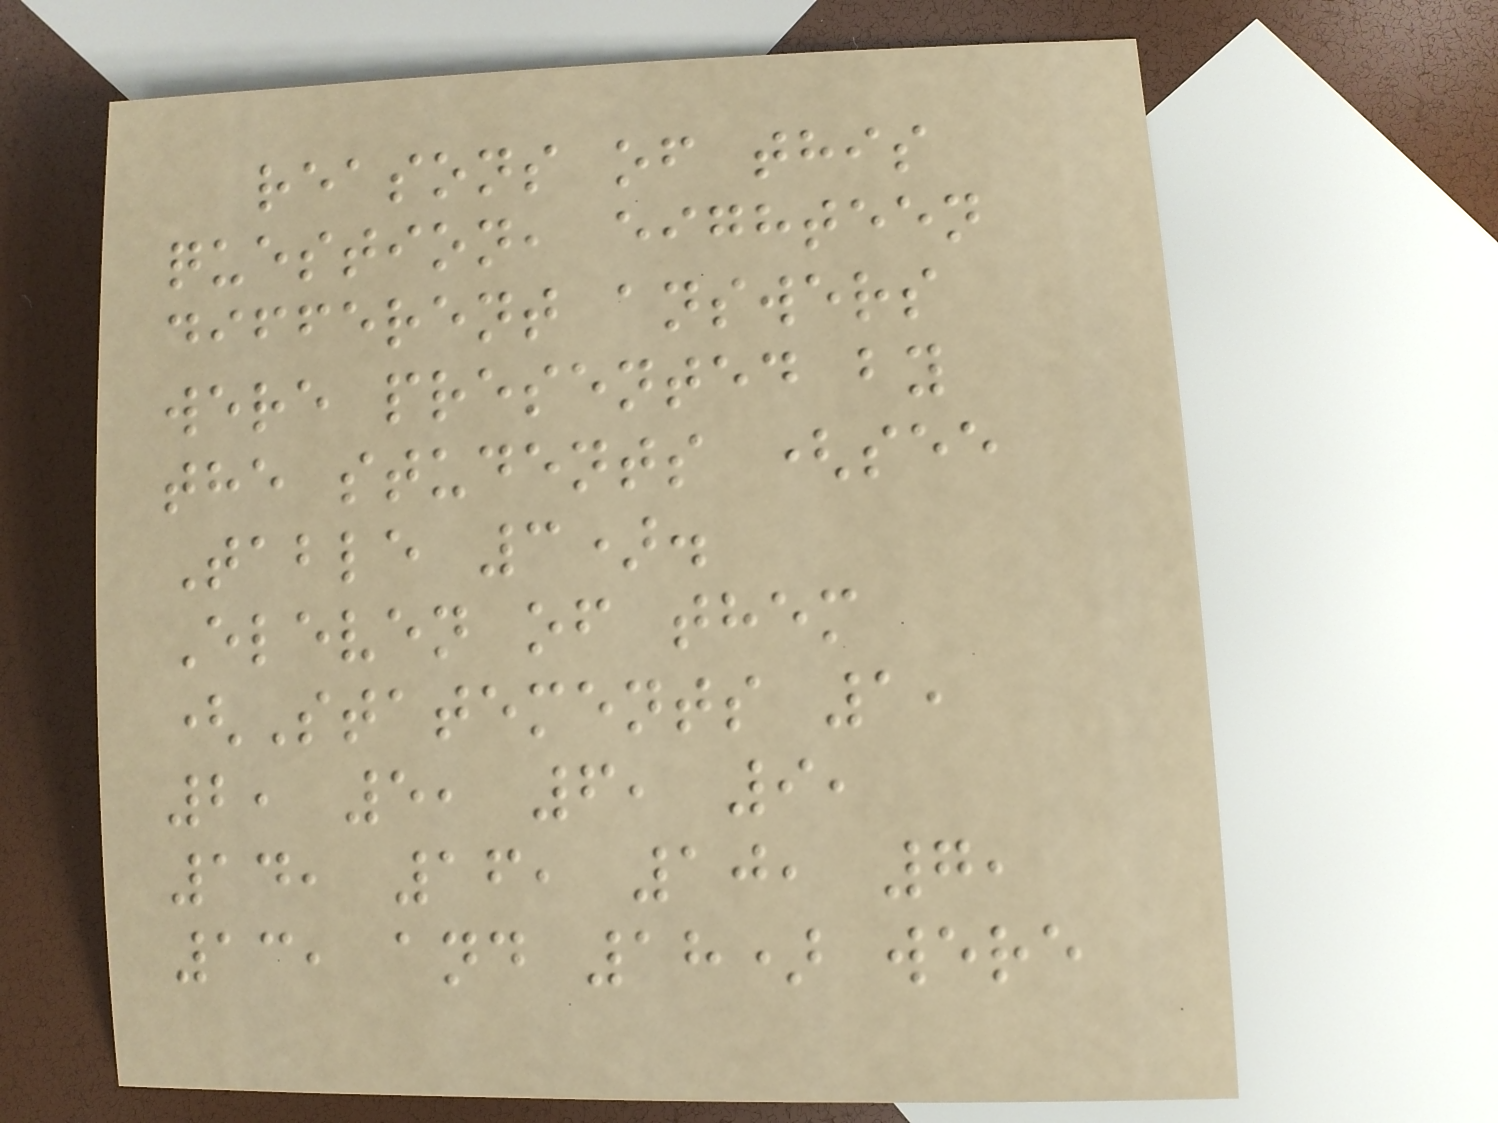reasons of this
question, eighteen
different answers
were presented by
the students (see
Table 3).
Eleven of them
(Statements 1,
2, 5, 6, 9,
14, 16, 10, 7,
13, and 18) were
